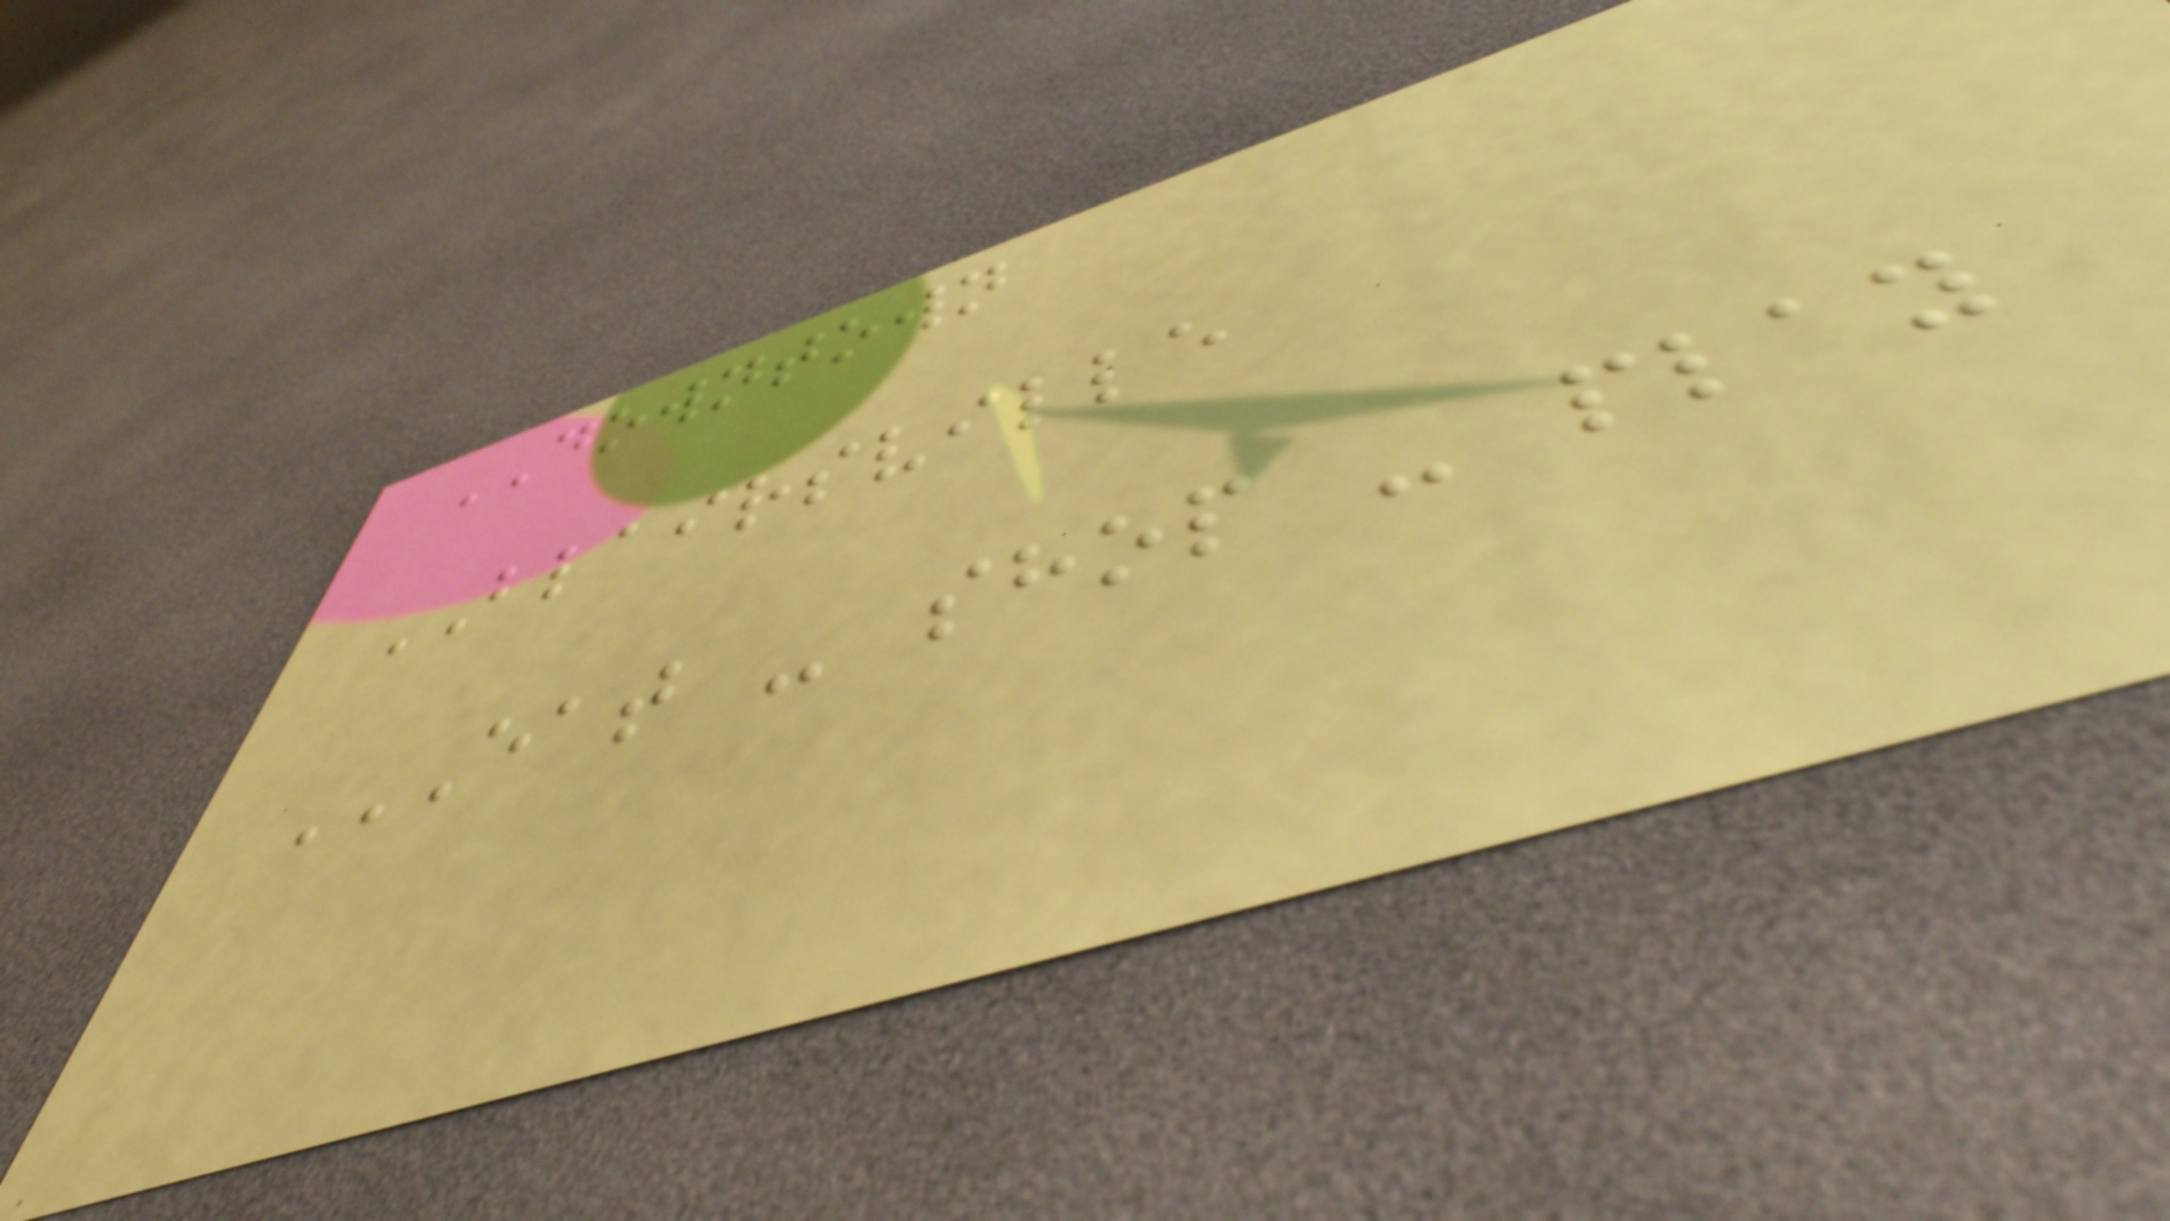DOWNTOWN
BLAIRSVILLE
EAT - SHOP - PLAY
